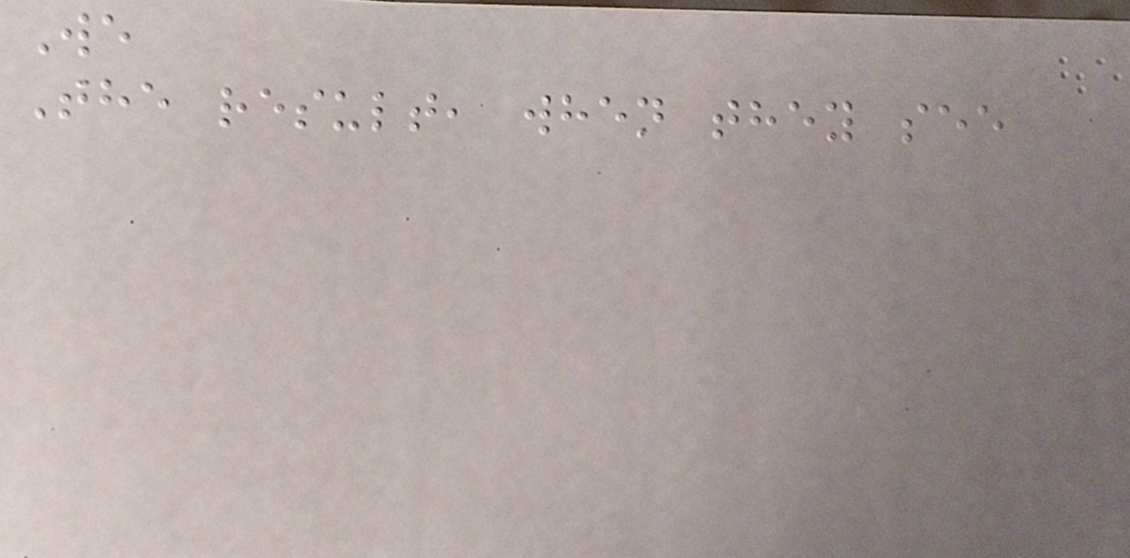We
The result, when they see
